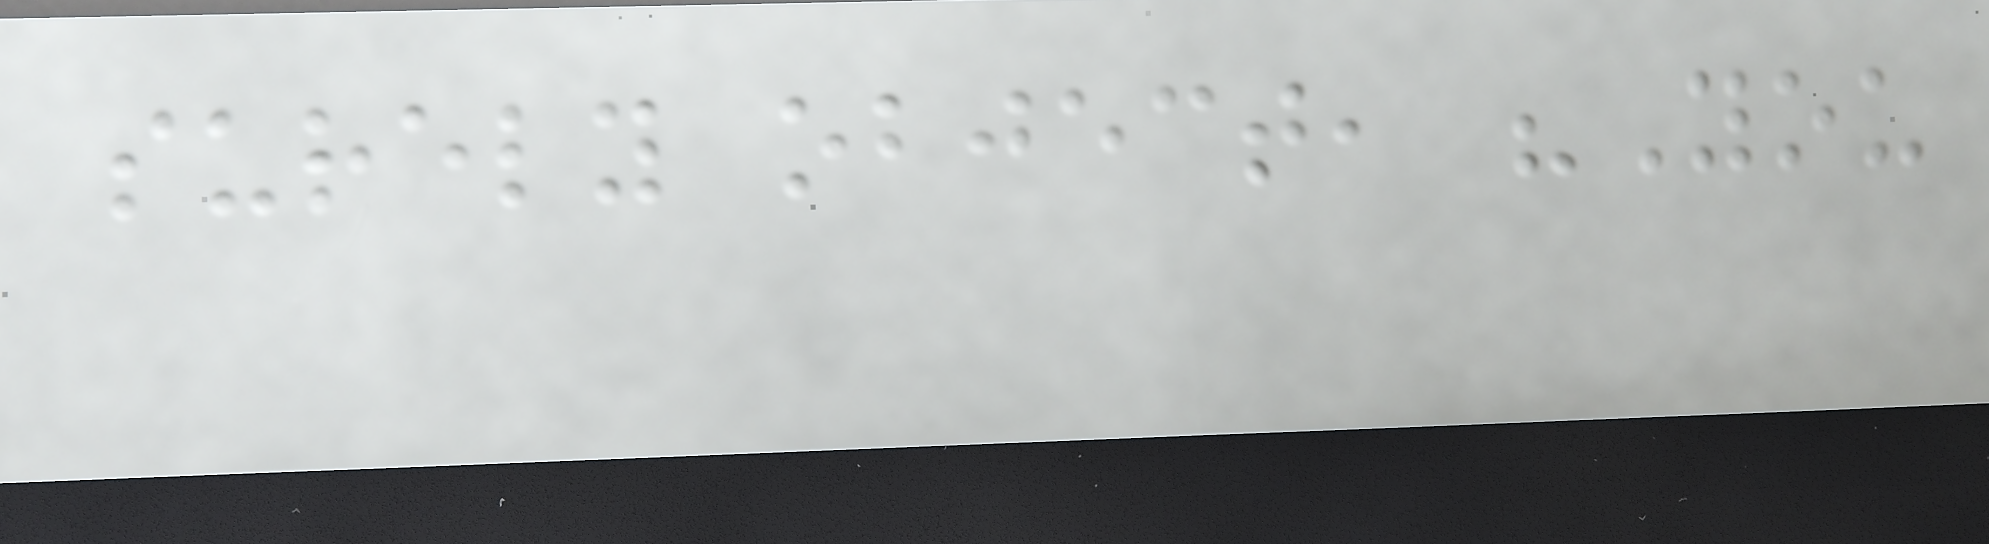surely object, "You
